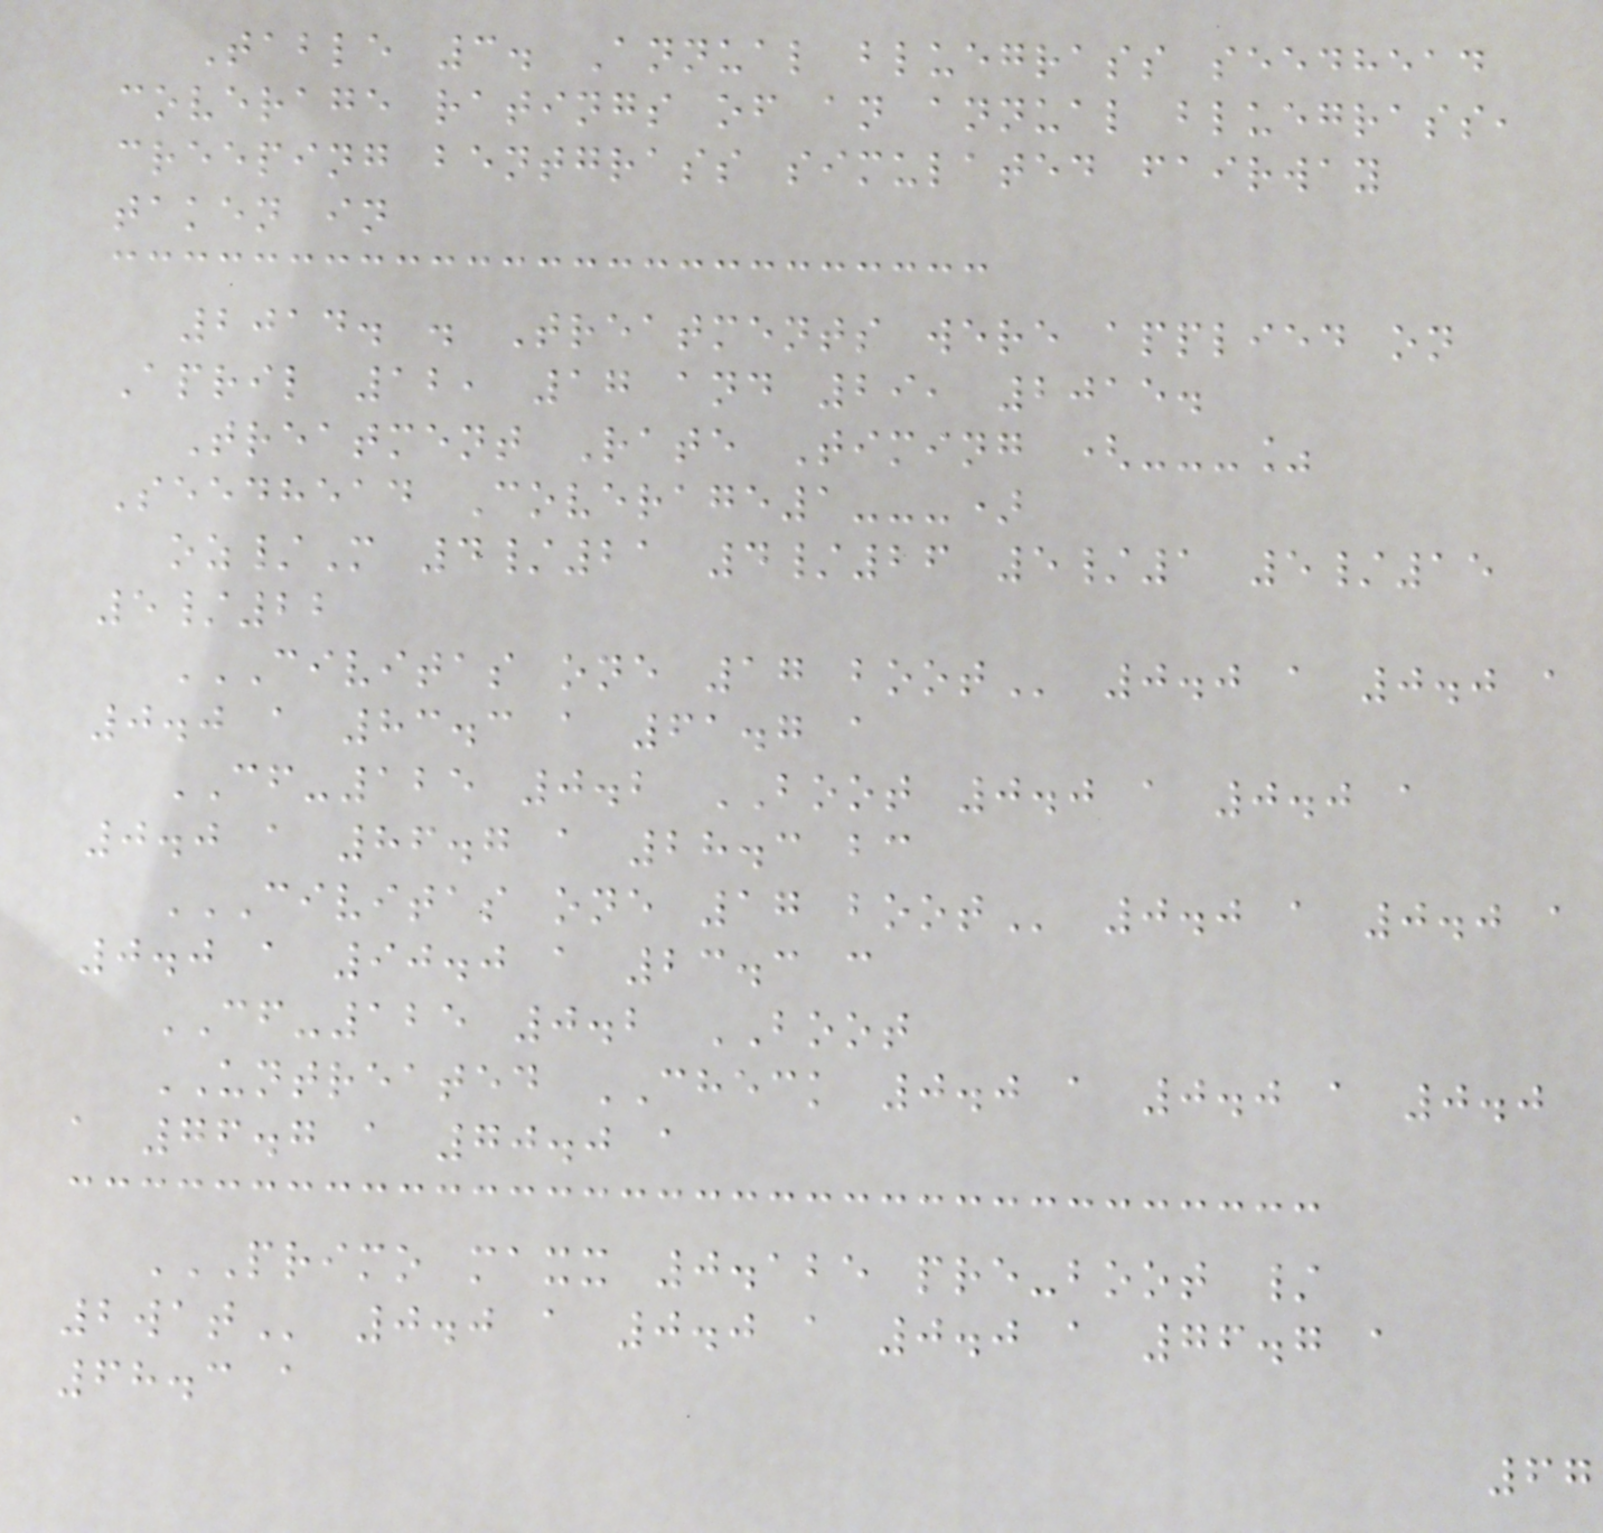Table 3. Annual bluegrass seedhead
coverage ratings of an annual bluegrass,
creeping bentgrass simulated fairway
taken in
2014. . Treatments were applied on
April 12, 17 and 29, 2015.
Treatment Rate Timing (---%
Seedhead Coverage1---)
oz/M 4/21 4/26 5/1 5/15
5/22
CIVITAS ONE 17 BOOT 0.0 a 0.0 a
0.0 a 83.3 a 61.7 a
CF-125 0.2 BOOT 0.0 a 0.0 a
0.0 a 86.7 a 28.3 bc
CIVITAS ONE 17 BOOT 0.0 a 0.0 a
0.0 a 90.0 a 23.3 c
CF-125 0.2 BOOT
UNTREATED CHECK 0.0 a 0.0 a 0.0
a 76.7 a 70.0 a
PRIMO MAXX 0.125 PRE-BOOT /
2WAT 0.0 a 0.0 a 0.0 a 76.7 a
68.3 a
67
